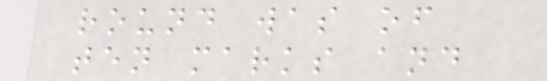round was of
ten marks and
